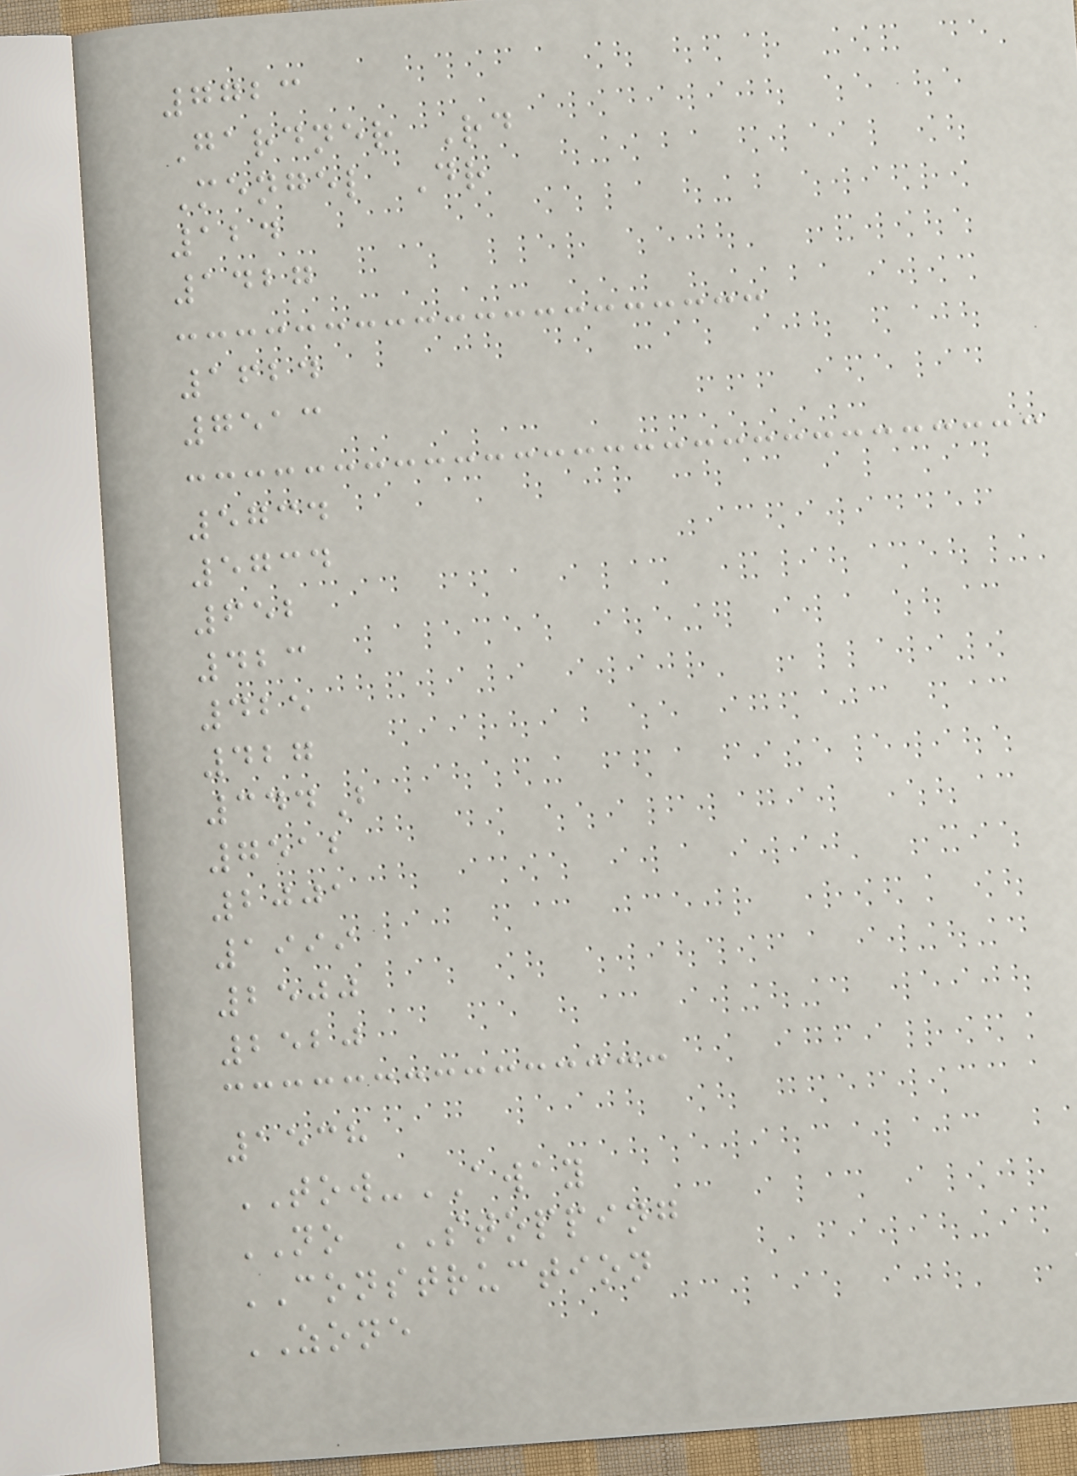7723
Gardner Rd
Mengel Dr
124
1427
1624
7513
5734
5734
652
423
425
427
344B
7512
2001
1999
2500
2520
1538
TOW-AWAY
NO STOPPING
CONSTRUCTION
ZONE
